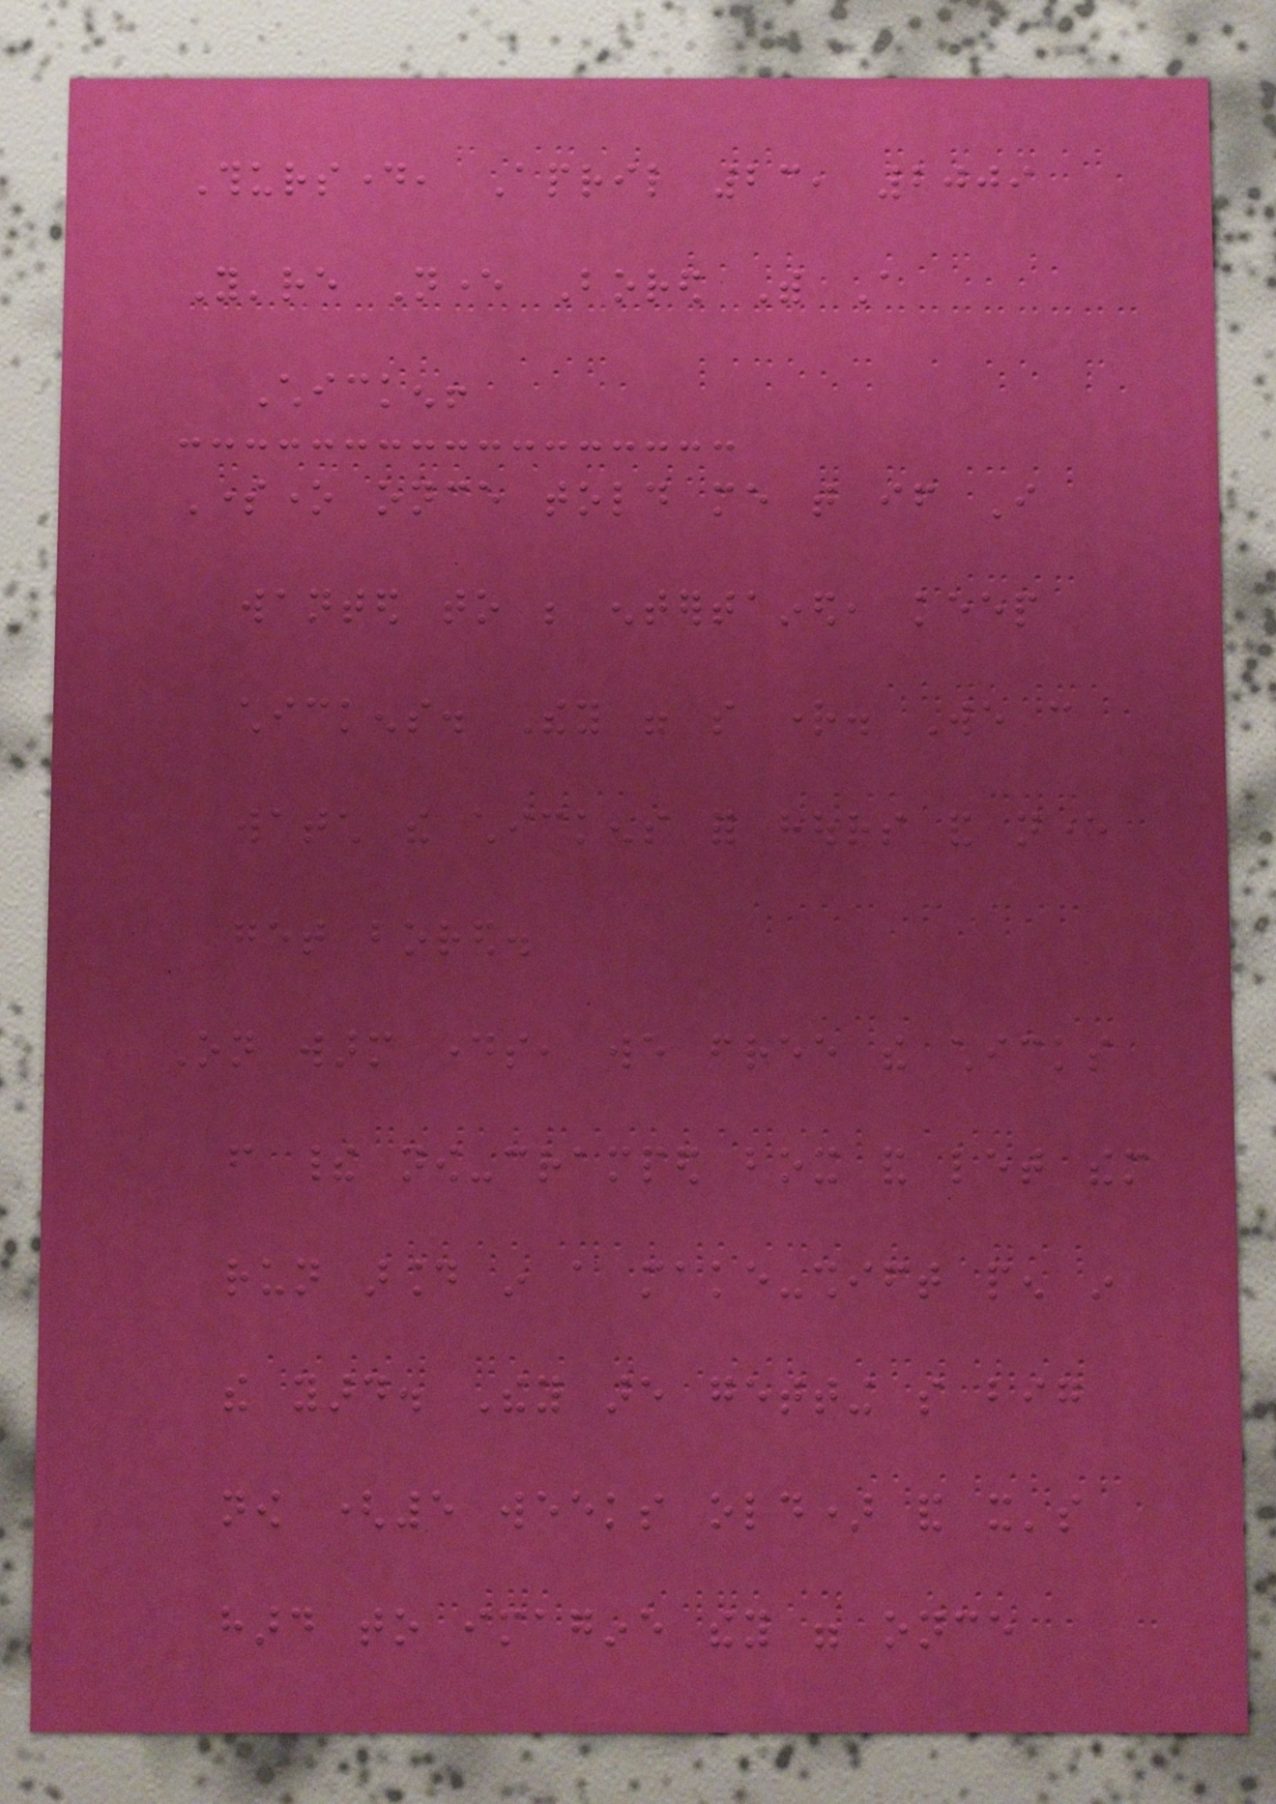Thursday, April 23, 2009
You're Never Bored With A
Chicken!
Someone once told me that if I
wanted to be entertained, keep
chickens. They were so right. We can
watch the chickens for hours and never
get bored.
On warm days, we free the chicks
from their now-cramped box and let them
run around in a make-shift pen in
the yard. They are getting so big
now (5 weeks old) and it's
hard to imagine they were once
